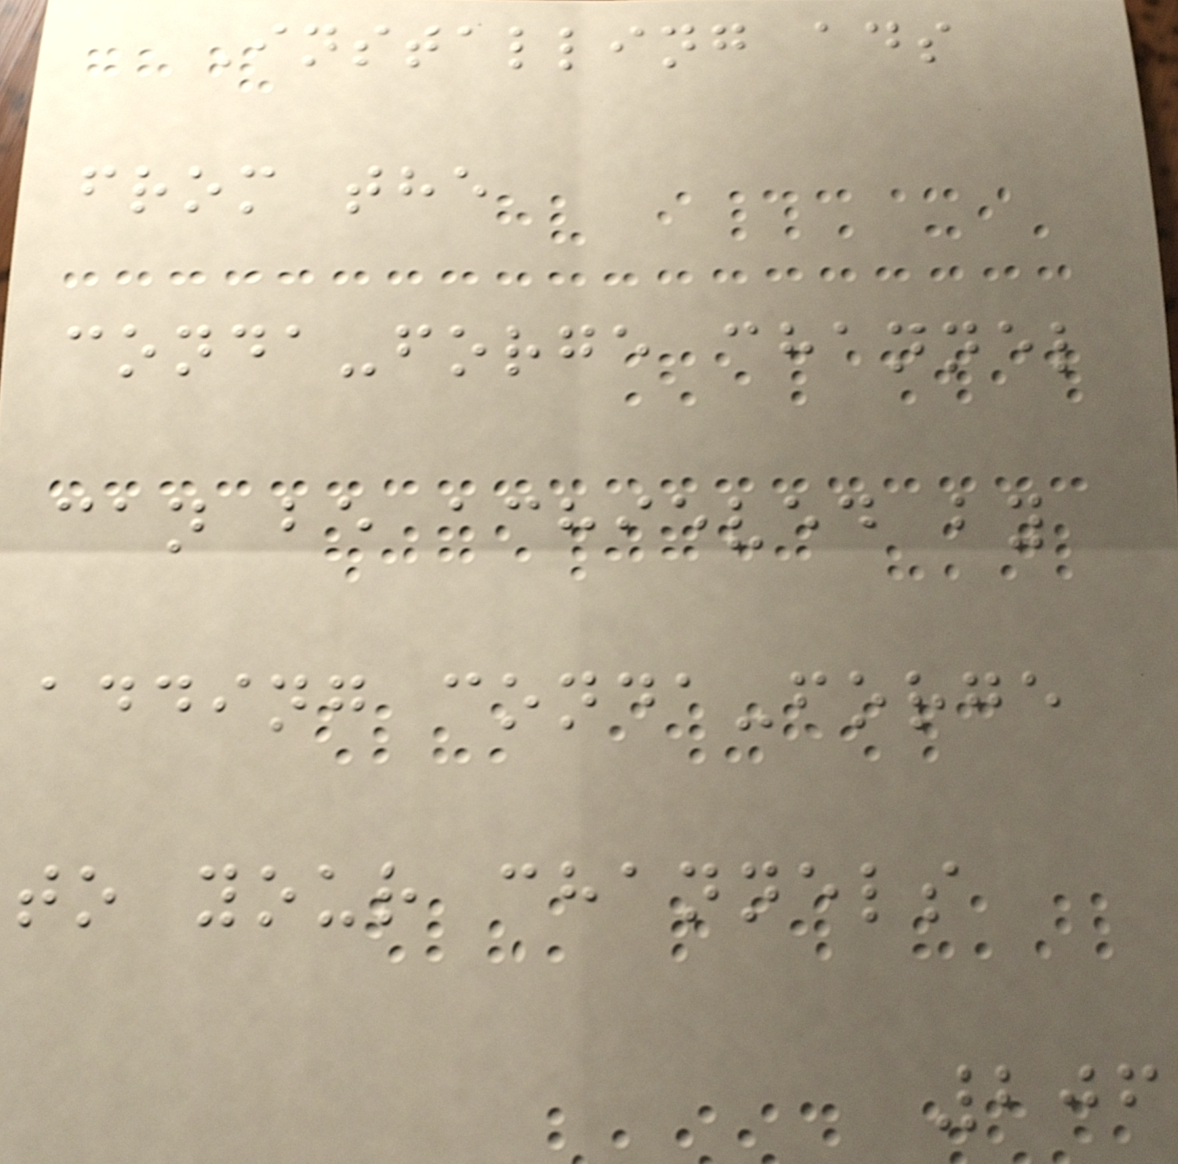Installing ads
from the
conda-forge channel
can be achieved by
adding conda-forge
to your channels
206
